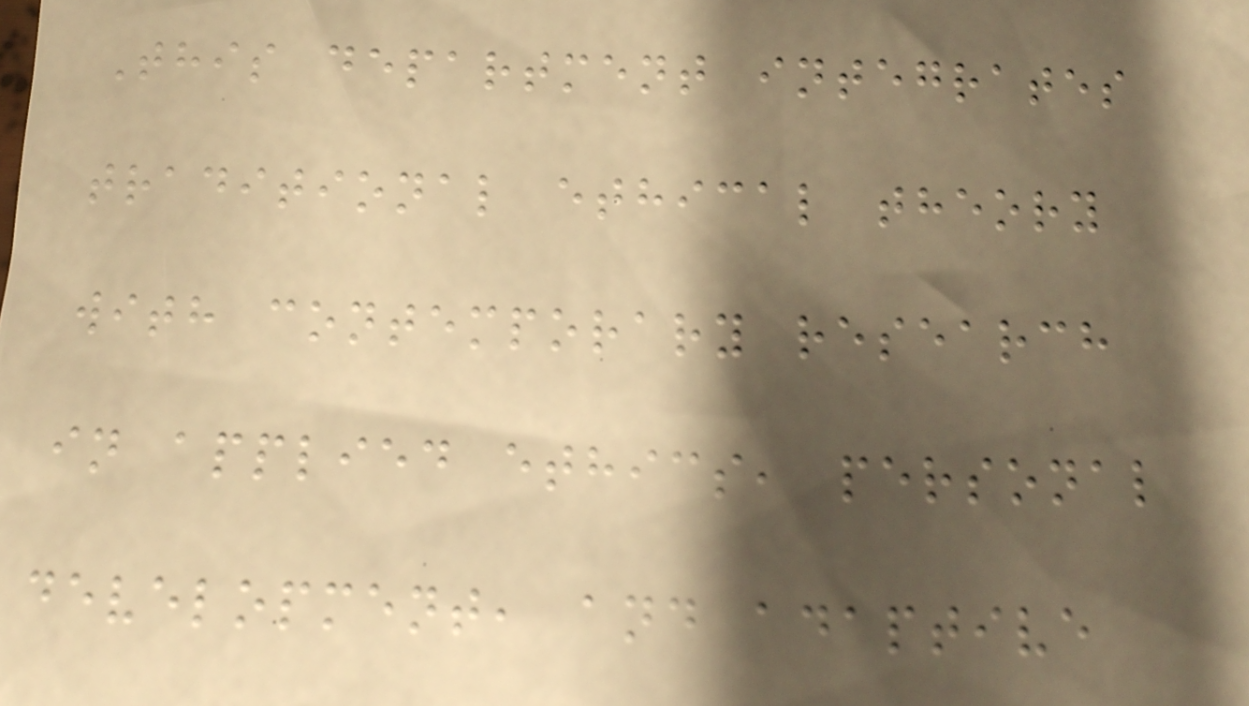This department integrates
traditional ethical theory
with contemporary research
in applied ethics, personal
development, and adaptive
